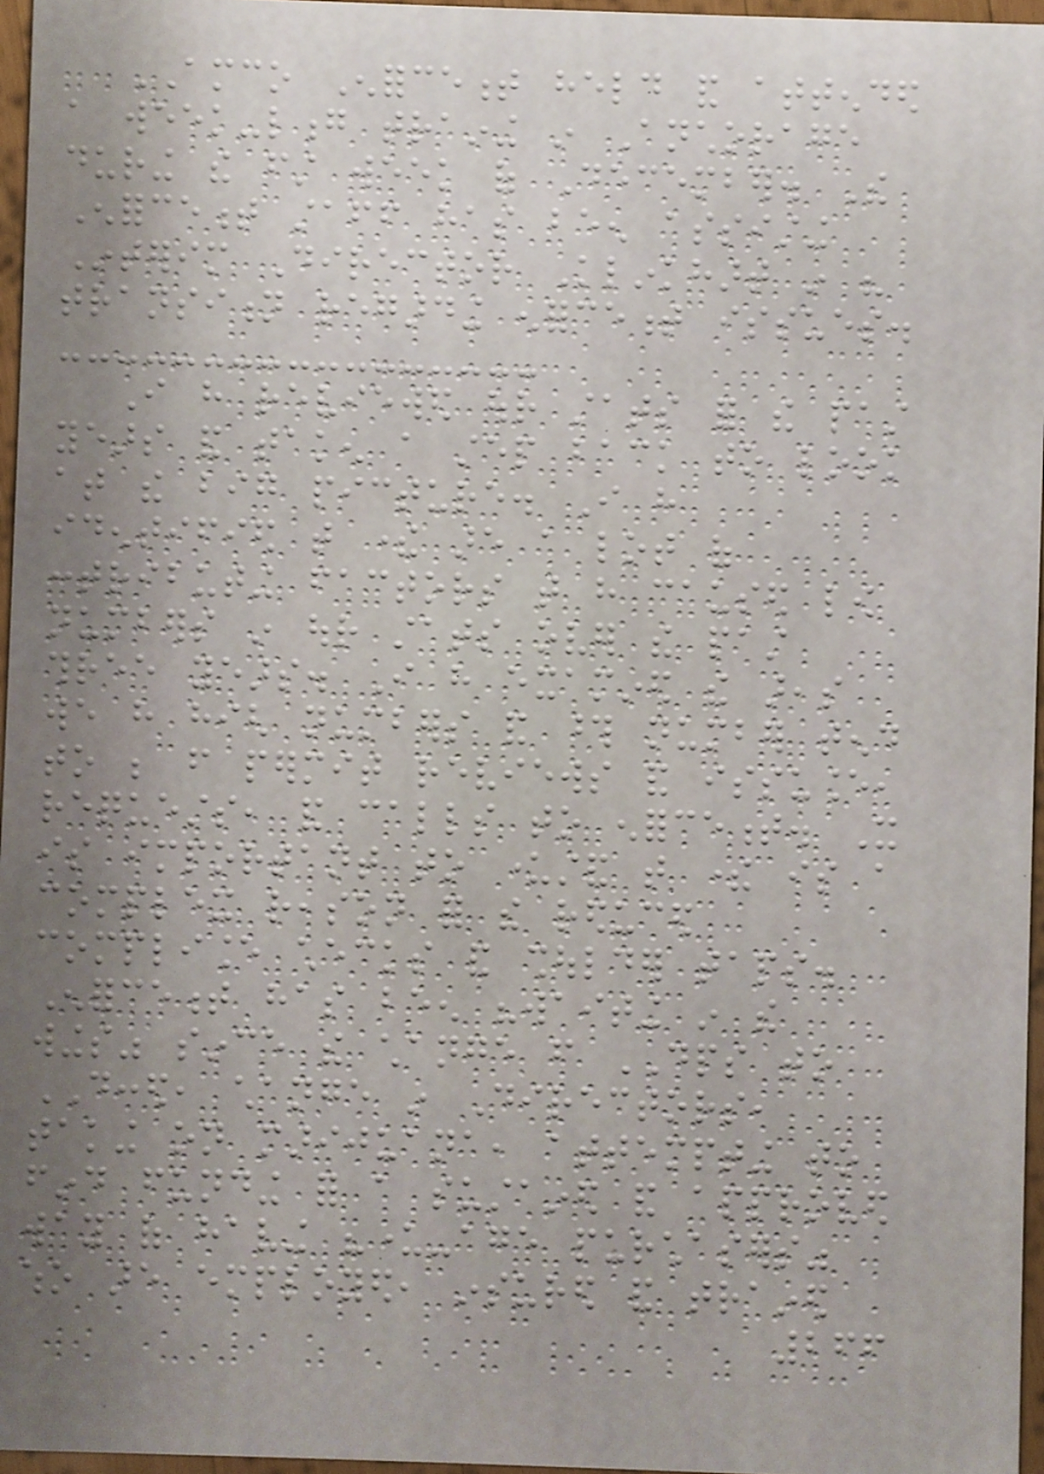AMCO Enforcement held and attended
a week-long training in Anchorage
during the first week of December. The
Enforcement staff has been assisting
Interim Director Klinkhart in his
transition regarding enforcement issues.
I have reviewed our stats for the past
years and taken a step back to look
at the big picture. I have
identified that there are a lot of
contributing factors that have caused low
numbers in our stats over the past
three years. I have examined the areas
we have high numbers and those number tend
to be from permit reviews and issuance,
requests, and calls to enforcement. It
is important to understand that there is a
complex reason for the reduced
compliance checks and shoulder taps.
Enforcement has been "waiting in the
wings" since the change from DPS to
DCCED, change in Directors,
taking on marijuana, attempting to
find funding for a sustained and approved
way of having "under-age purchasers"
who are employed, insured and trained
266
